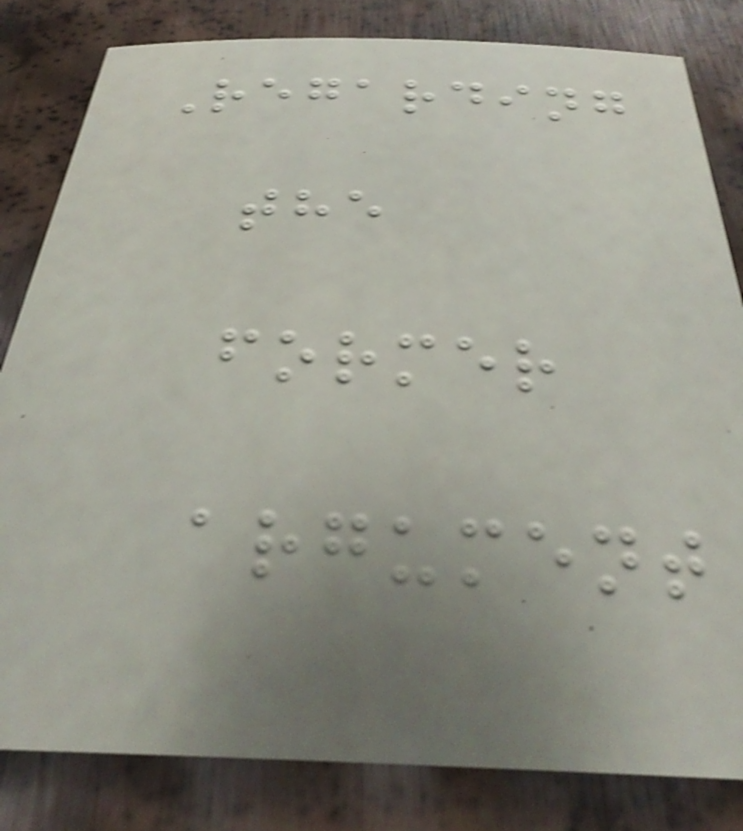Regarding
the
former
argument
